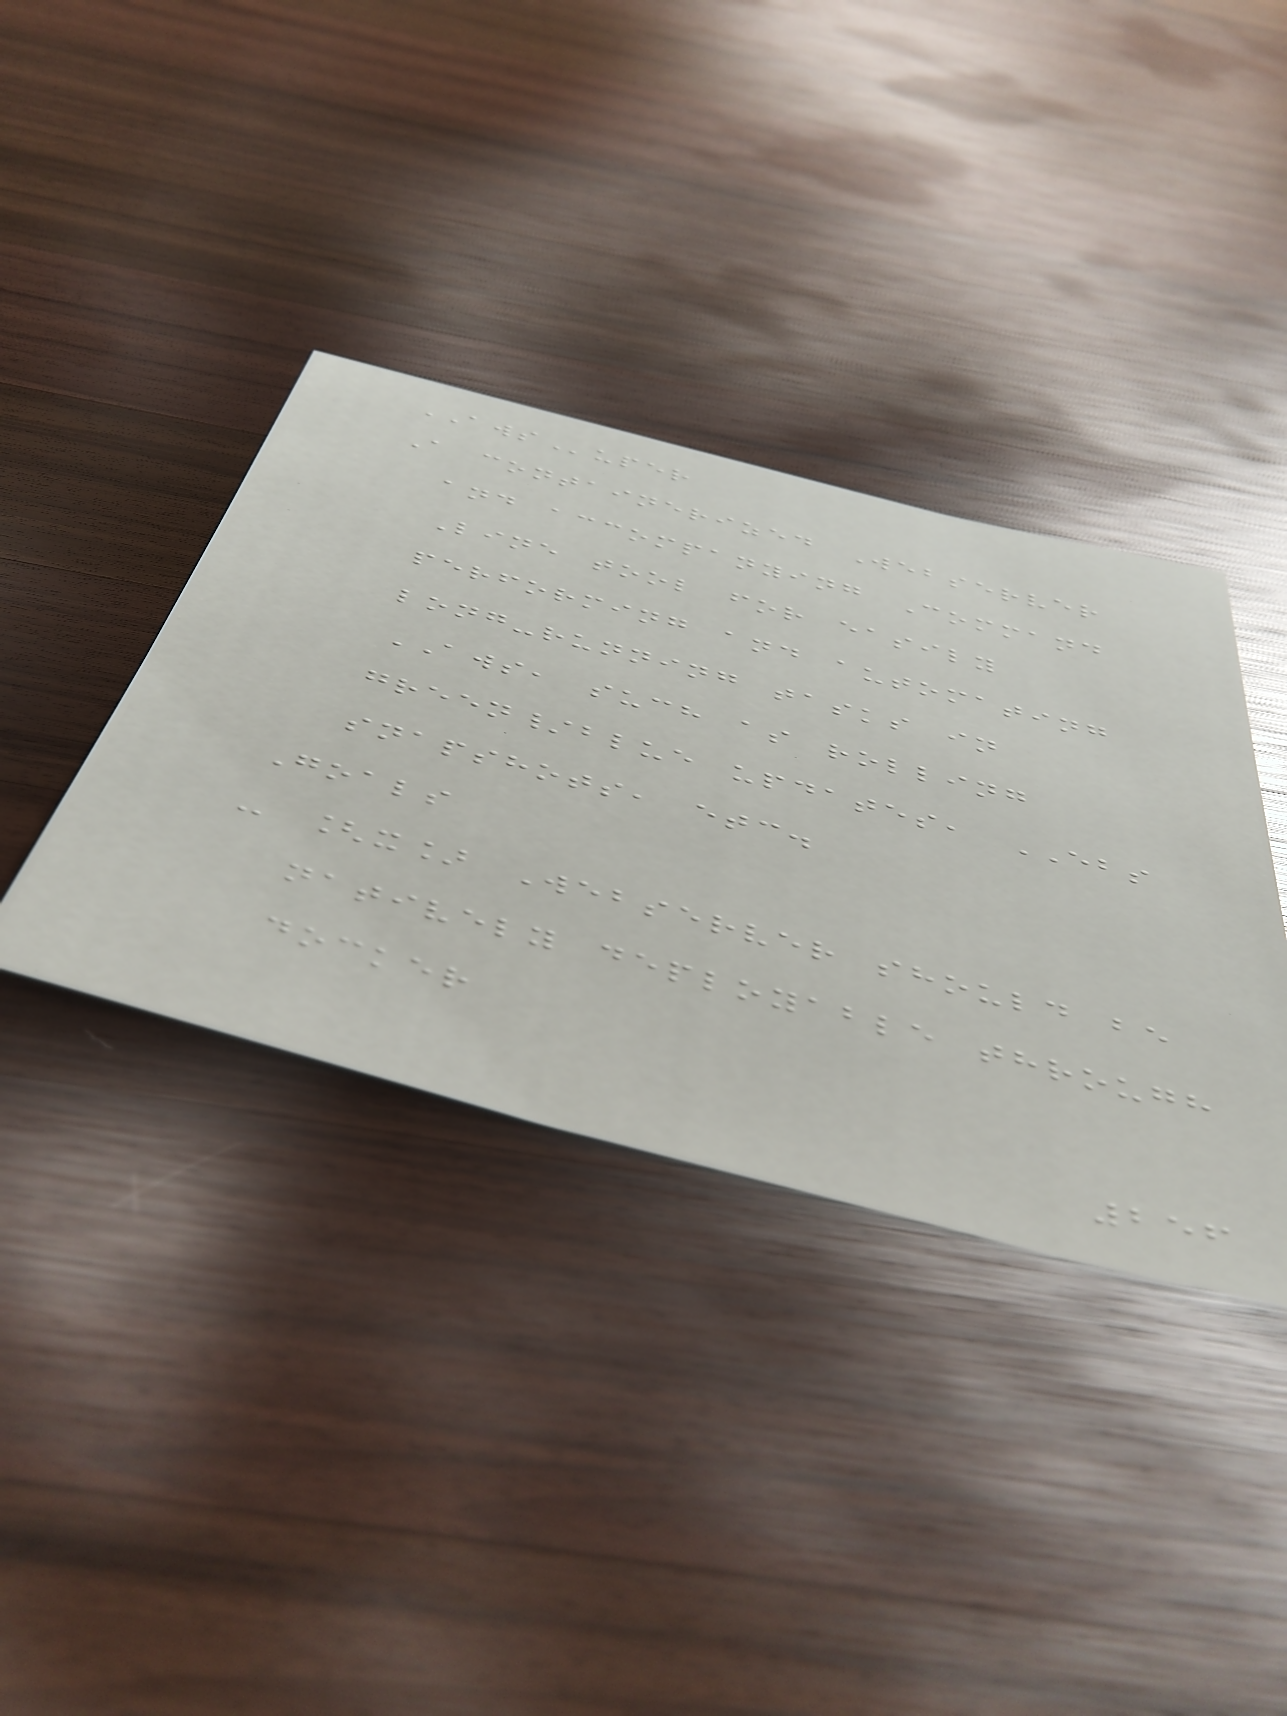AWSuper
A containerized Webserver
and accompanying Command
Line tool for easily
performing and automating
long-running tasks in
AWS, such as rolling
green/blue updates, EBS
snapshots, etc.
Goals
- [x] Webserver should be
natively deployable through
docker
256
